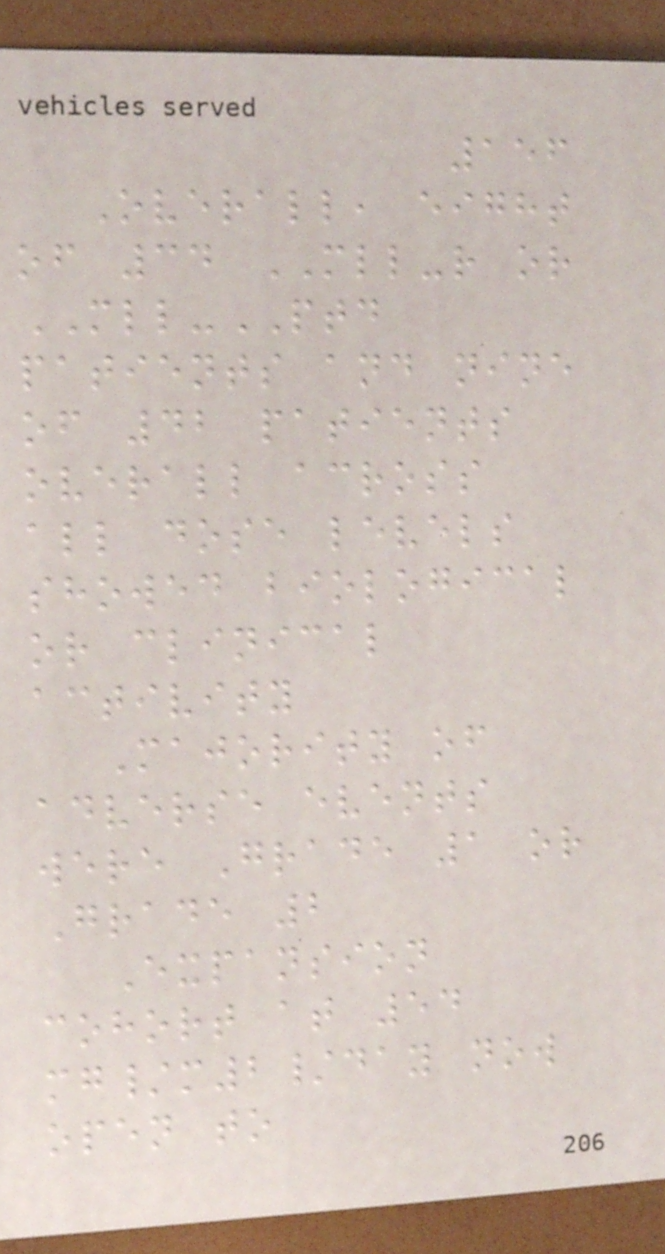156
Overall, eight
of 34 MLL-r or
MLL-PTD
patients and nine
of 42 patients
overall across
all dose levels
showed biological
or clinical
activity
Majority of
adverse events
were Grade 1 or
Grade 2
Expansion
cohort at 54
mg/m2/day now
open to
